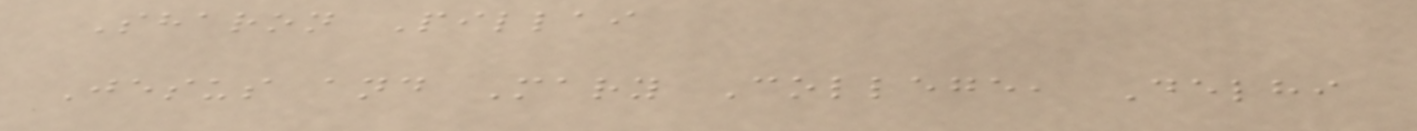Sharon Pillai
Jesus and Mary College, Delhi
